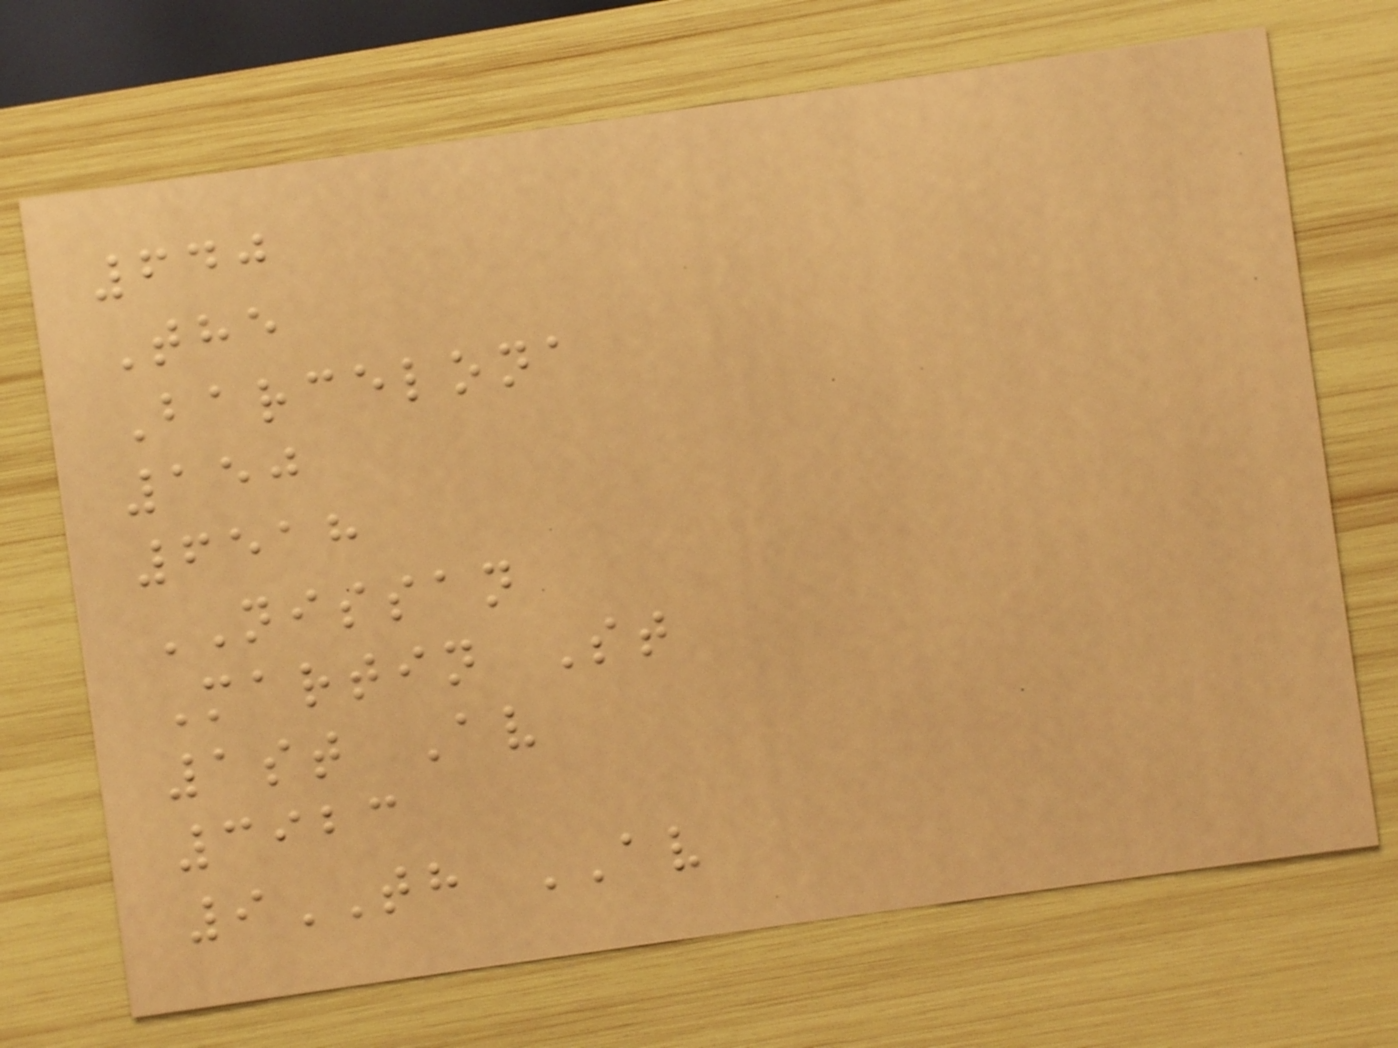640
The
Barcelona
150
6518
NISSAN
Martin St
1st Av
3923
9TH AV
